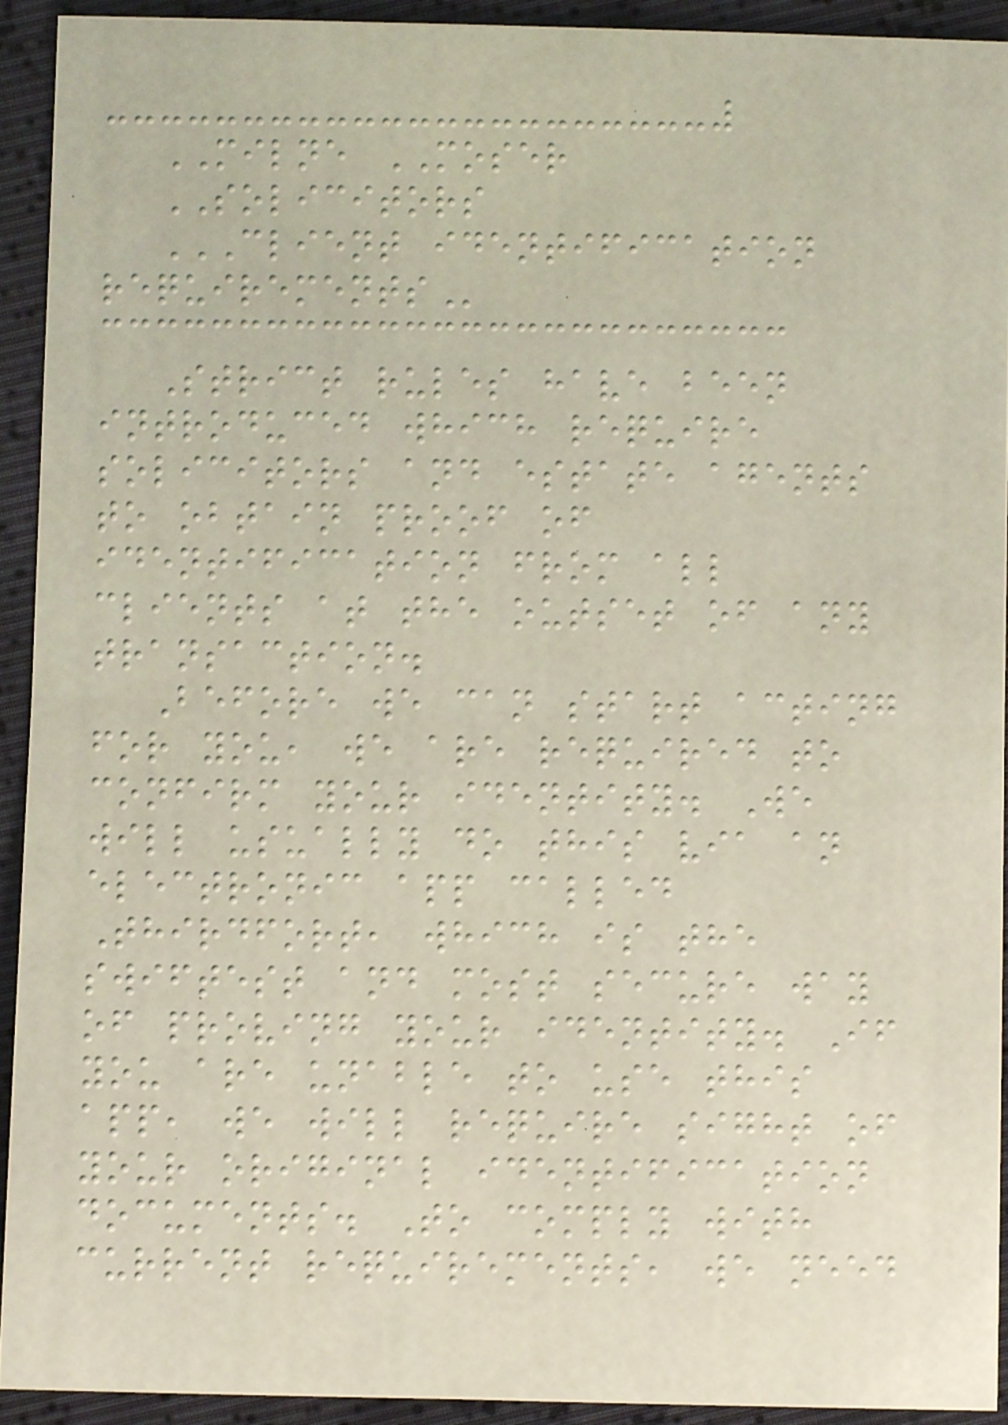MILNE MOSER
SOLICITORS
CLIENT IDENTIFICATION
REQUIREMENTS
Strict rules have been
introduced which require
solicitors and estate agents
to obtain proof of
identification from all
clients at the outset of any
transaction.
Before we can start acting
for you, we are required to
confirm your identity. We
will usually do this via an
electronic app called
Thirdfort, which is the
swiftest and most secure way
of proving your identity. If
you are unable to use this
app, we will require sight of
your original identification
documents. To comply with
current requirements, we need
